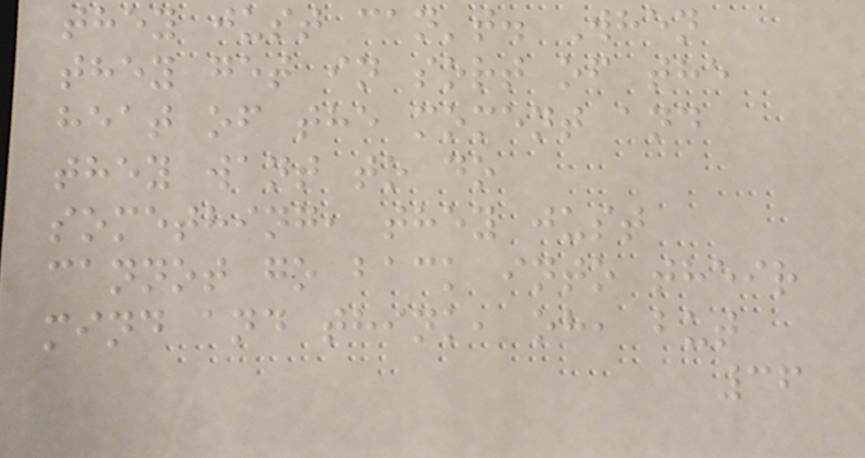they just can't. When
they get in sort of the
heat of the moment and
they want to do
something, they just
cannot go back into their
mind and think, oh, but
36
